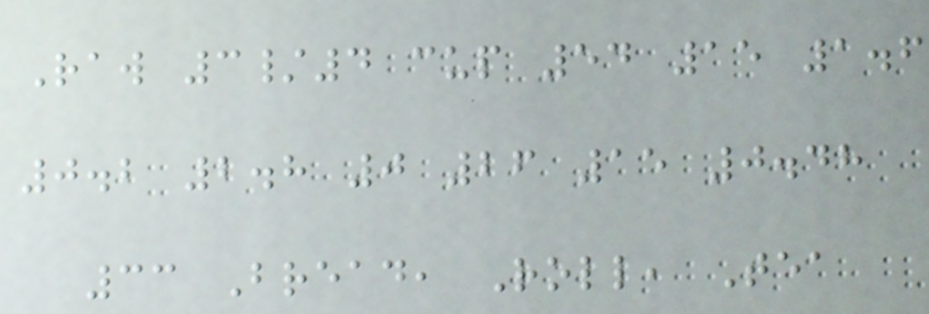Raw 3/4 cup 54 15 1.6
0.2 2.8 0 26 15 0.48
33 Bread, Roll, Tea
